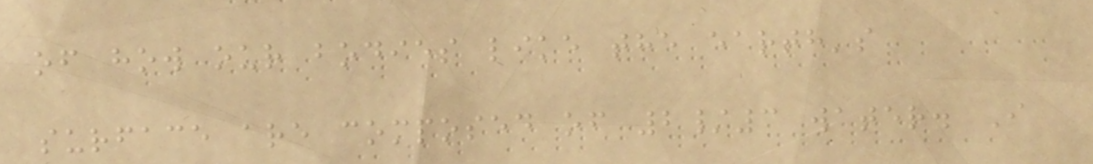of how our bodies like the earth's
surface are composed of 2/3 water. I
